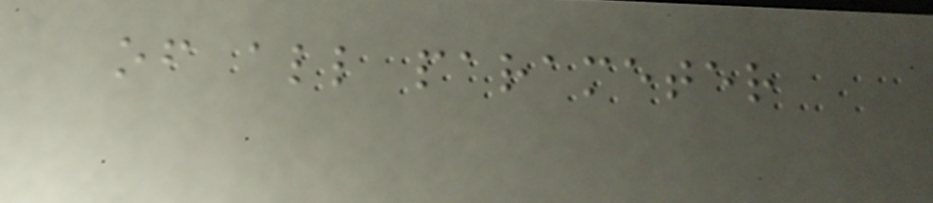of all parameter
